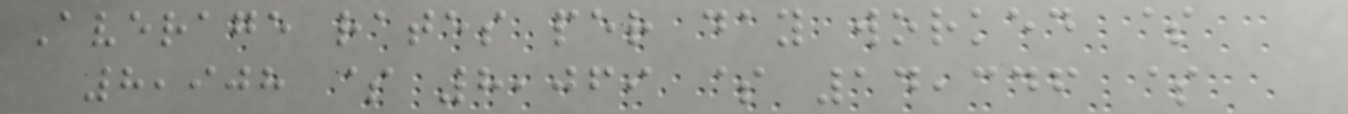Average rates per day worked $
8,908 $ 8,069 $ 14,346 $
